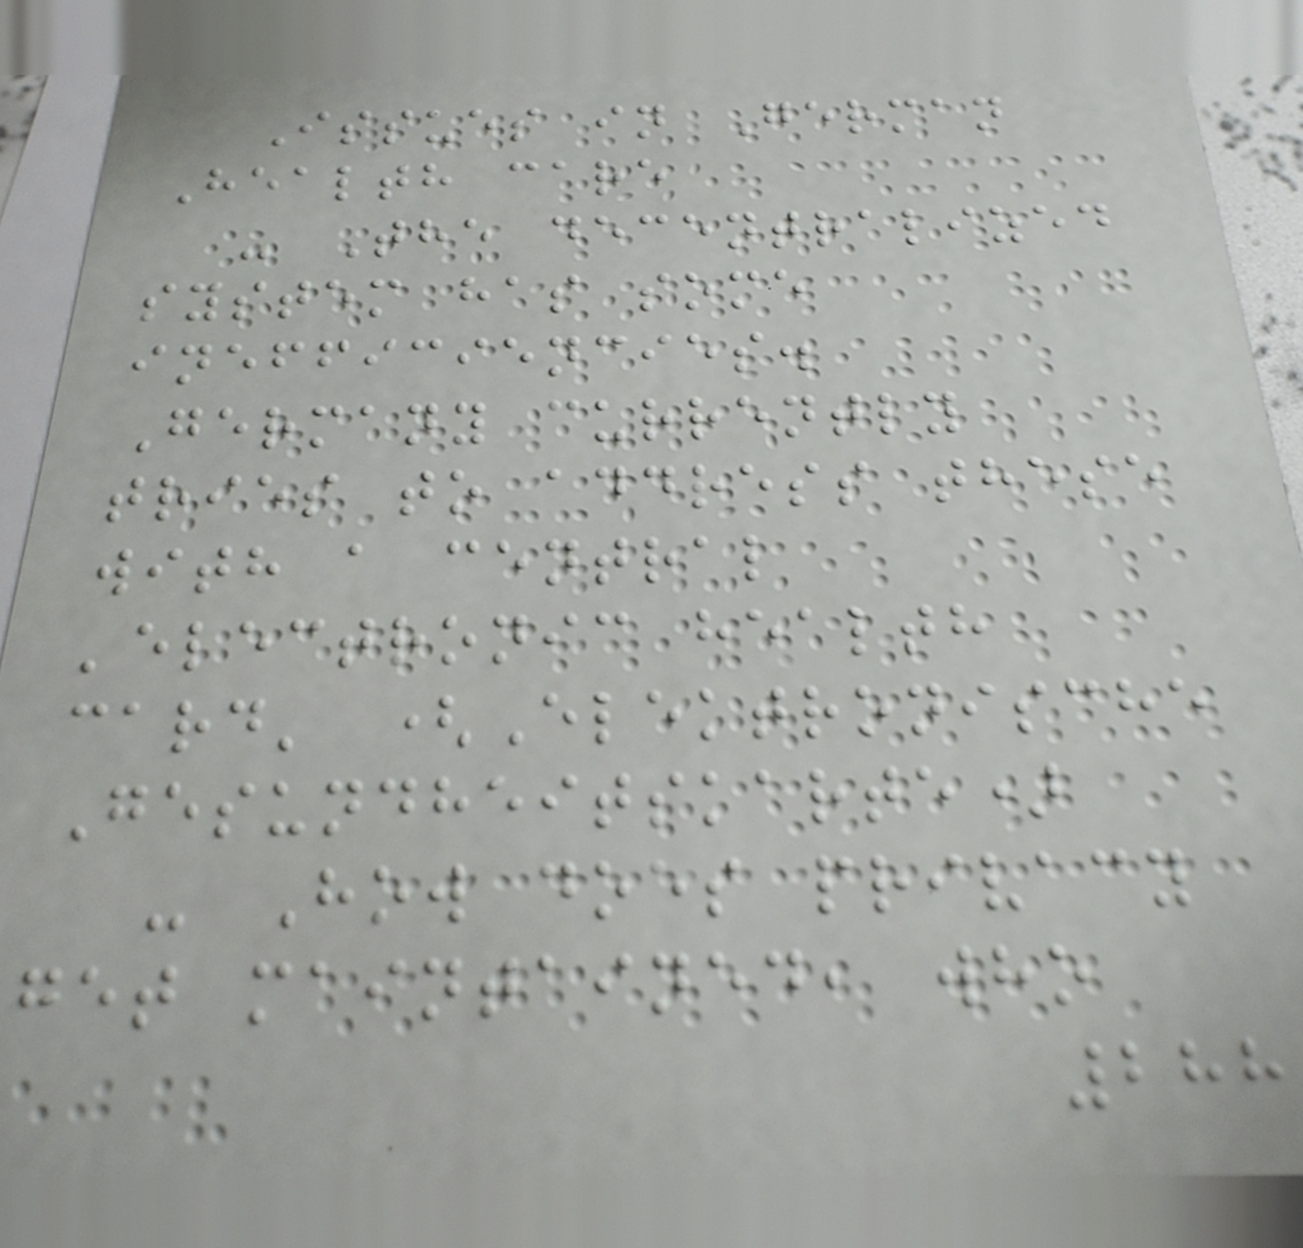Issues in German
Health care
- The decentralized
system has some
inefficiencies.
Germany currently
tries to address these
with a central
'electronic health
card' (Elektronische
Gesundheitskarte)
- How does privacy
get maintained, who
288
